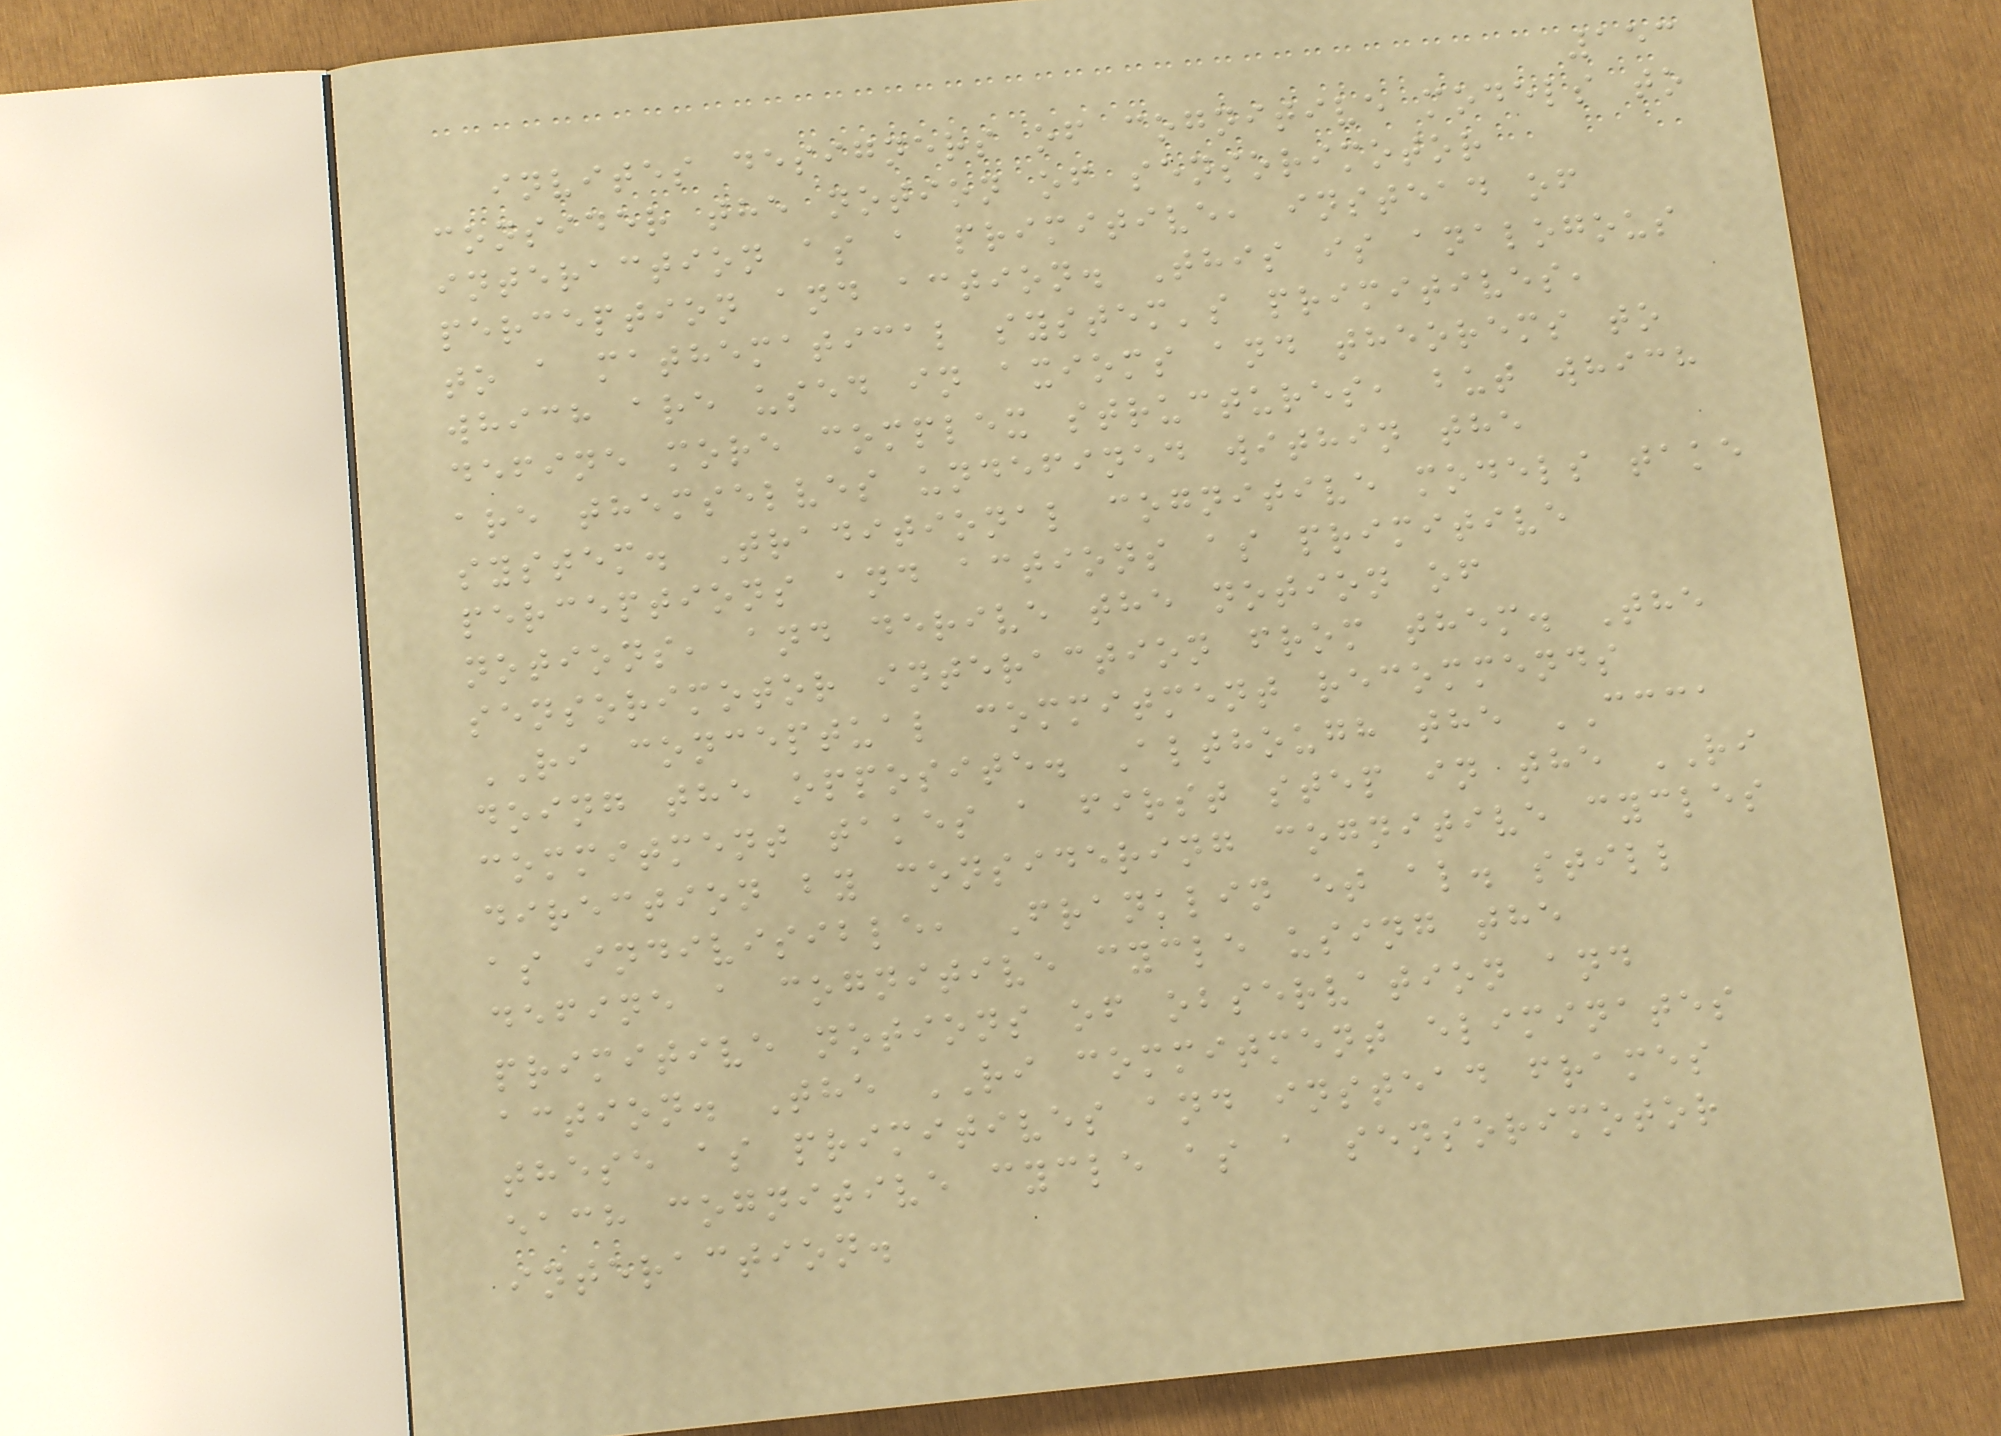153
invites designers of cognitive models to
consider the notion of sensorimotor
interaction as a primitive, instead of
perception and action. This is analogous
to a mathematical system's primitives,
which are used in axioms and theorems to
define more complex structures, but which
are themselves undefined within the
system. Traditional cognitive models take
perceptions and actions as primitive
notions, and derive the notion of
sensorimotor interaction from them. The
RI conceptual commitment recommends
doing the opposite. Although the CCCA
commitment takes a first step in the RI
direction by considering cognitive cycles
as indivisible, Franklin et al. still
define a cognitive cycle using the
primitive notions of observation and
action. The RI commitment eliminates
these as primitives and instead frames
each cognitive cycle as a sensorimotor
interaction.
